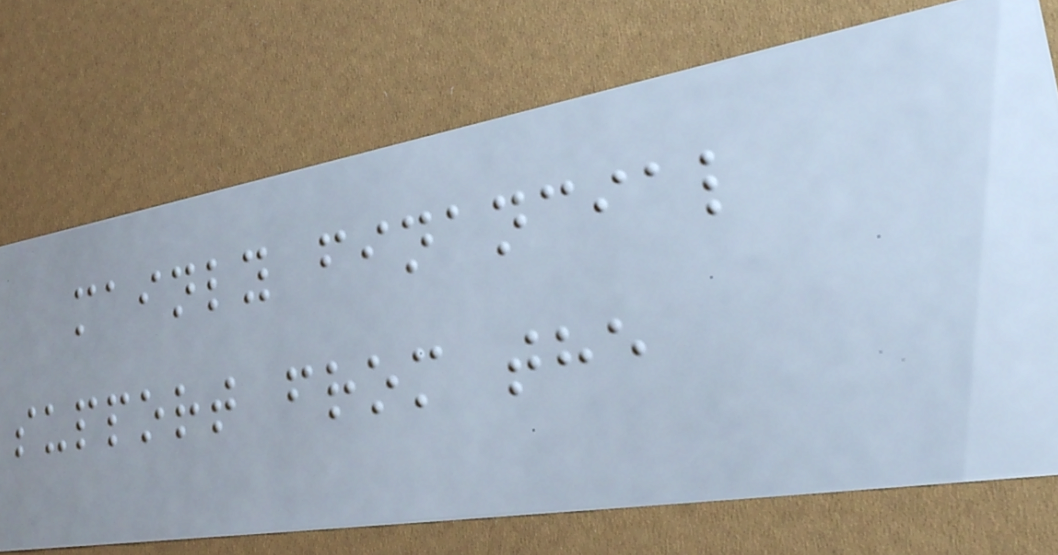mainly financial
support from the
